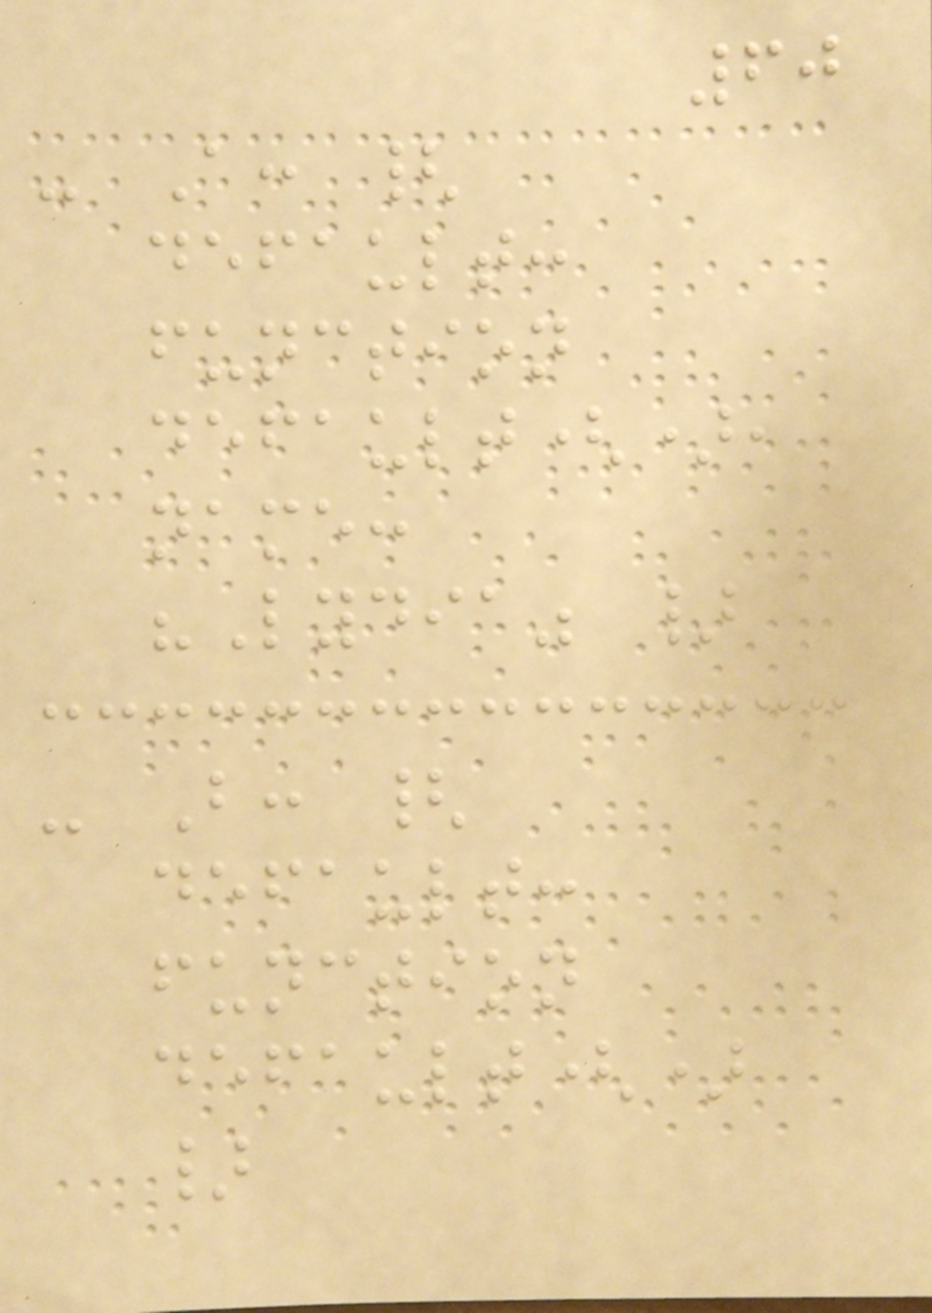60
- A: {
default:
function
default(),
name:
"Lydia" }
- B: {
default:
function
default()
}
